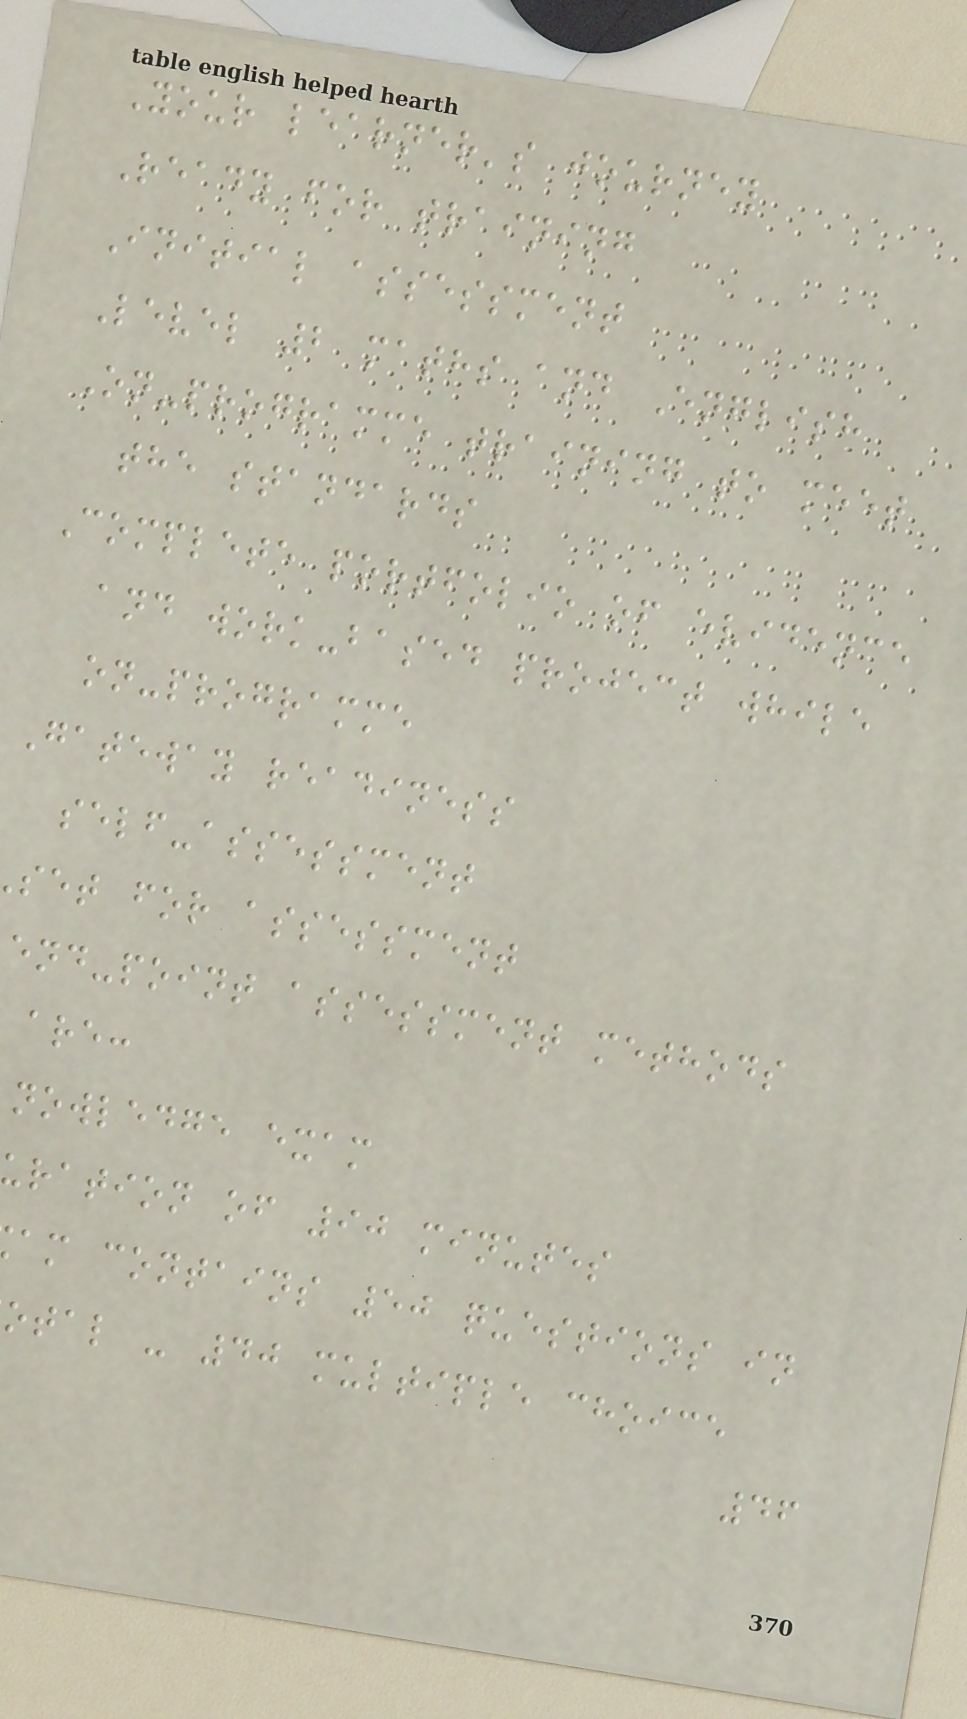Your learner's journey
Ready for training
Initial assessment
Level 2 maths and English
On-programme training to meet
the standards
Complete portfolio of evidence
and work-based project while
on-programme
Gateway readiness
self-assessment
set for assessment
end-point assessment methods
are:
nowledge exam
uration of 90 minutes
am contains 50 questions in
otal - 40 multiple choice
46
